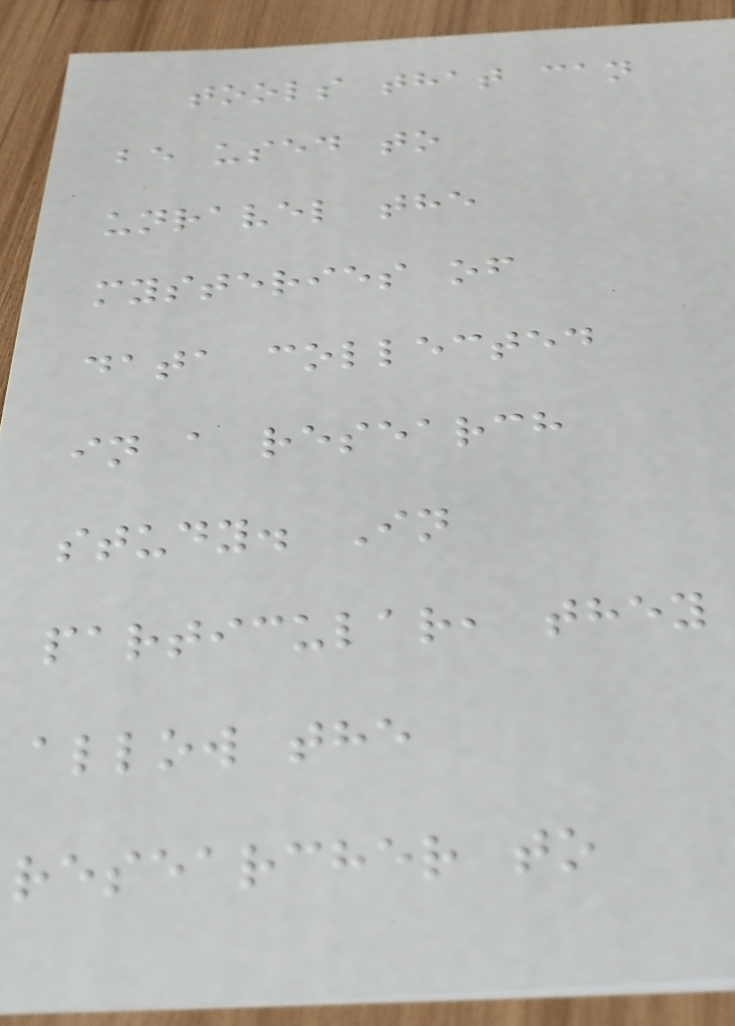tools that can
be used to
unravel the
mysteries of
data collected
in a research
study. In
particular, they
allow the
researcher to
